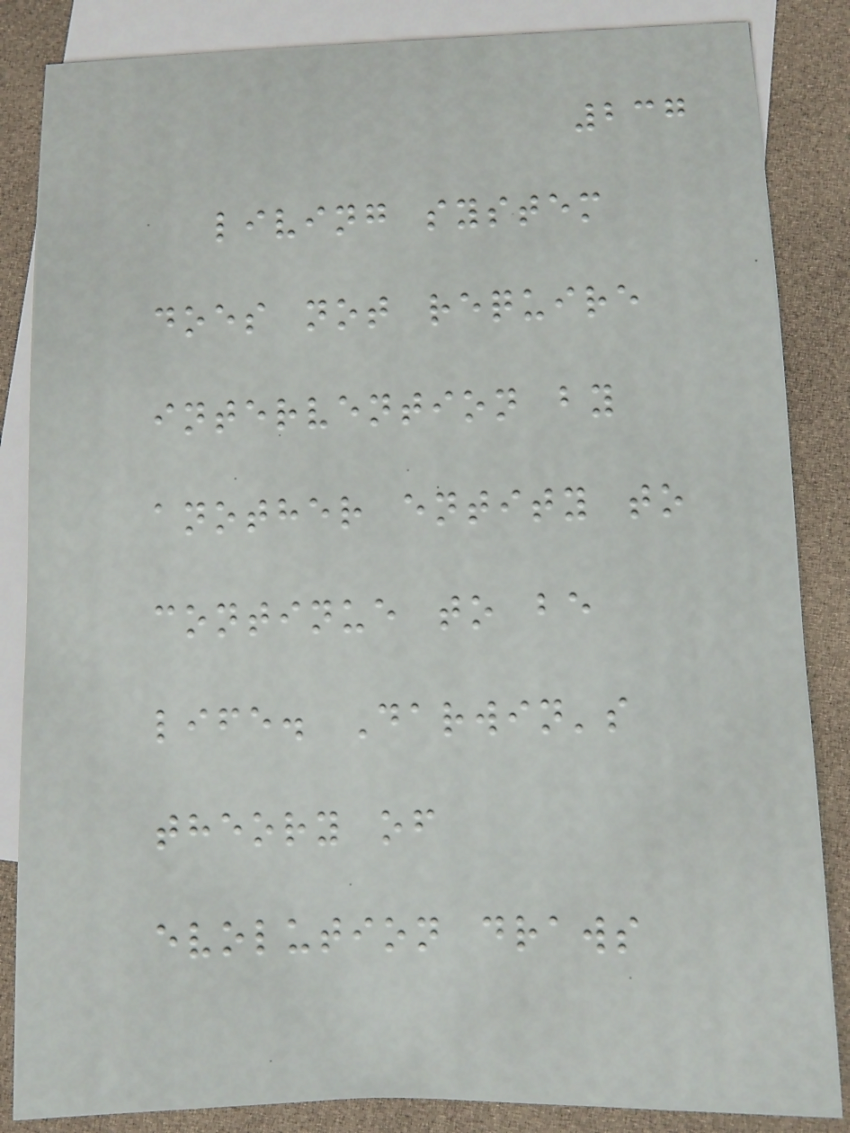237
living system
does not require
intervention by
another entity to
continue to be
life. Darwin's
theory of
evolution draws
